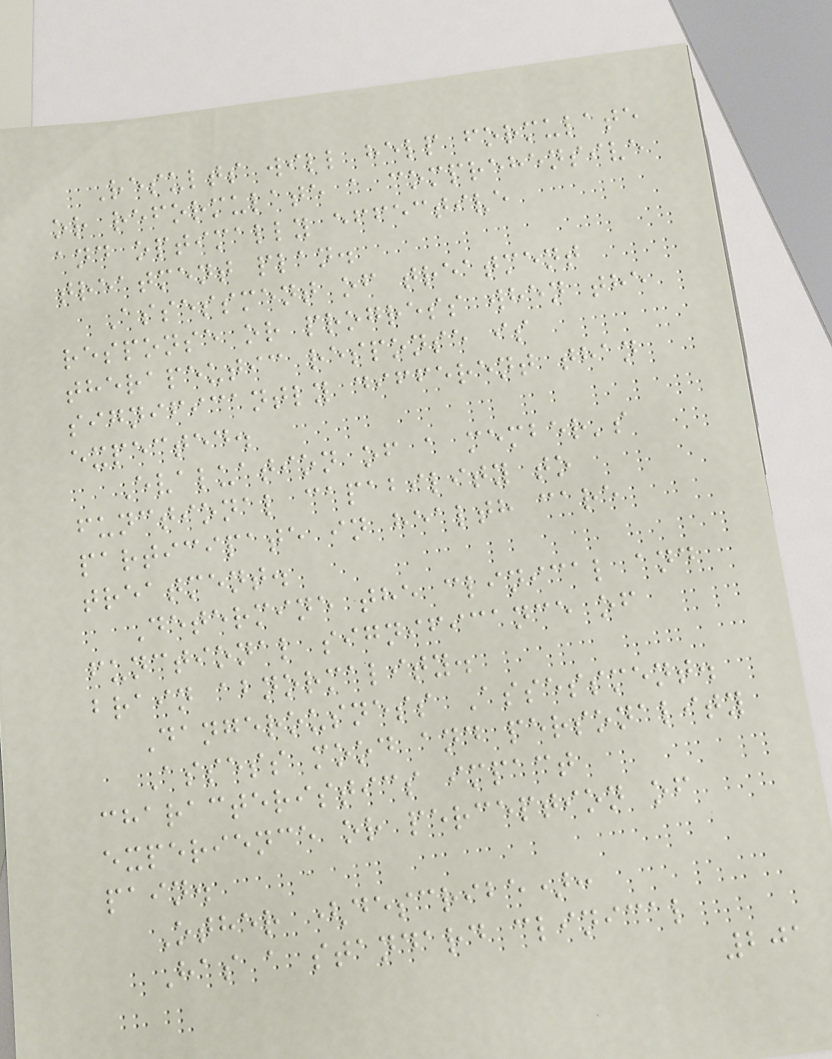Results will help formulate
or reformulate a comprehensive
and optimally effective
treatment plan.
Assessment of treatment
response or progress when the
therapeutic response is
significantly different than
expected.
Evaluation of a member's
functional capability to
participate in health care
treatment.
Determine the clinical and
functional significance of
brain abnormality.
Dangerousness Assessment.
Assess mood and personality
characteristics impact
experience or perception of
pain.
Other (describe):
Has a standard clinical
201
